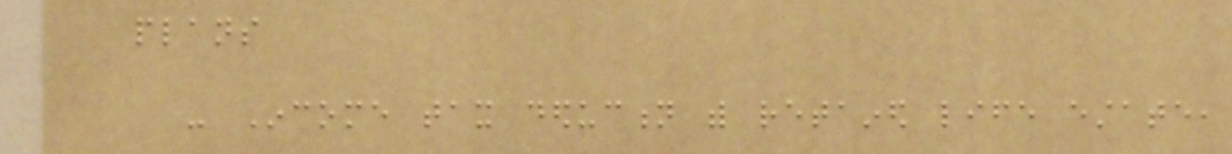plans
- Income tax deduction with retained life estate,
